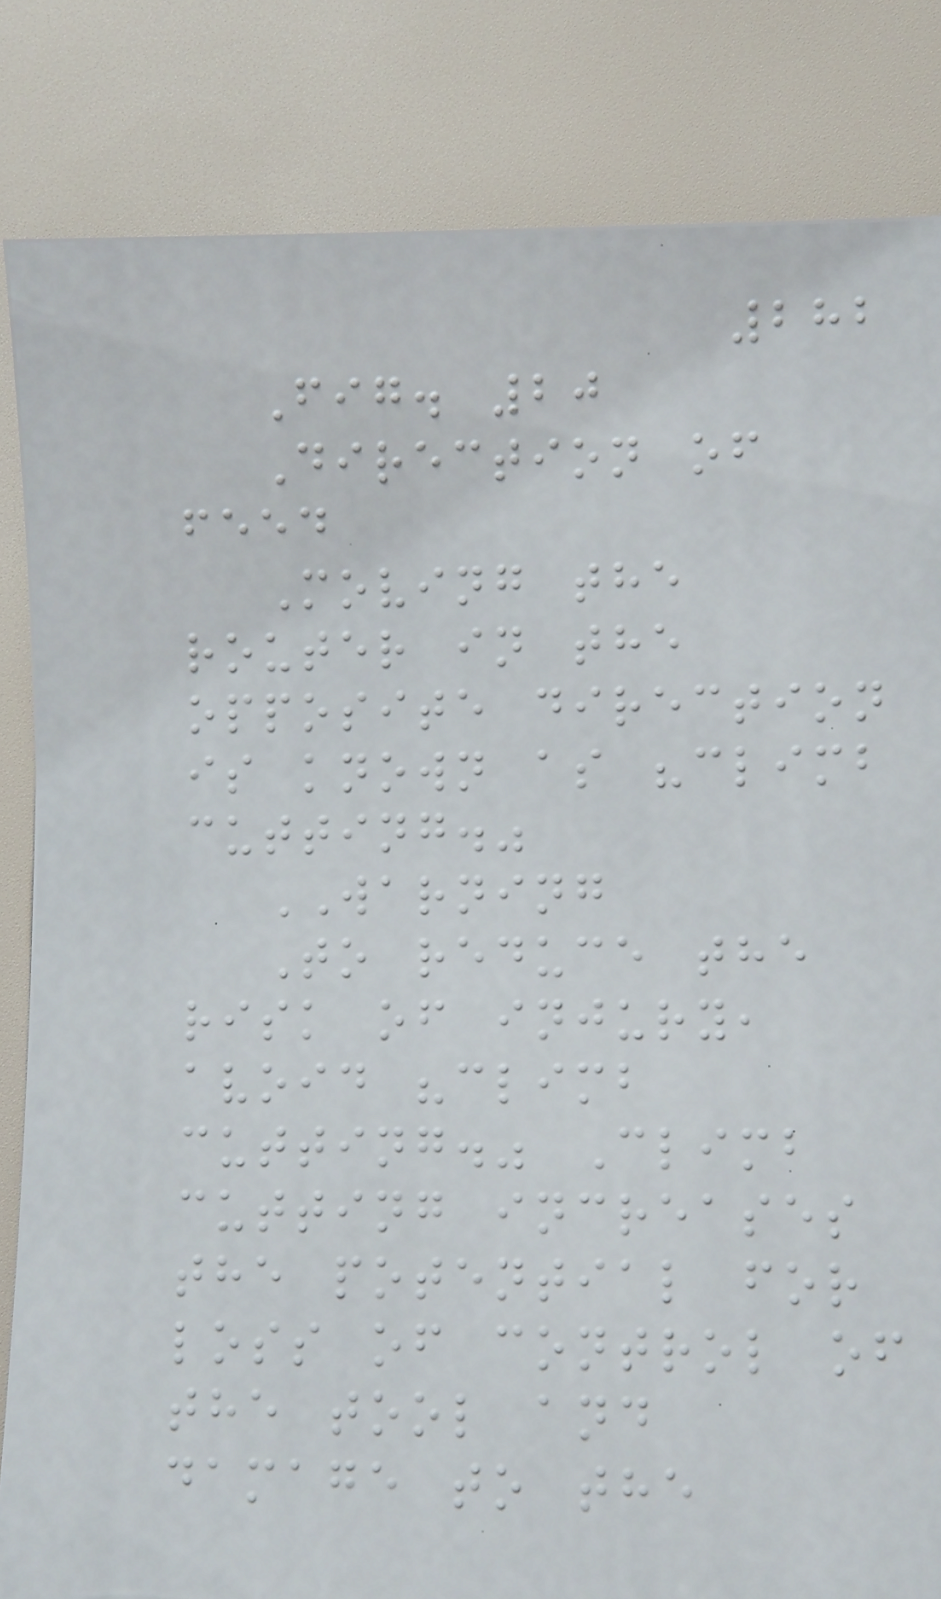282
Fig. 20
Direction of
feed
Moving the
router in the
opposite direction
is known as "climb
cutting."
WARNING
To reduce the
risk of injury,
avoid "climb
cutting." Climb
cutting increases
the potential for
loss of control of
the tool and
damage to the
